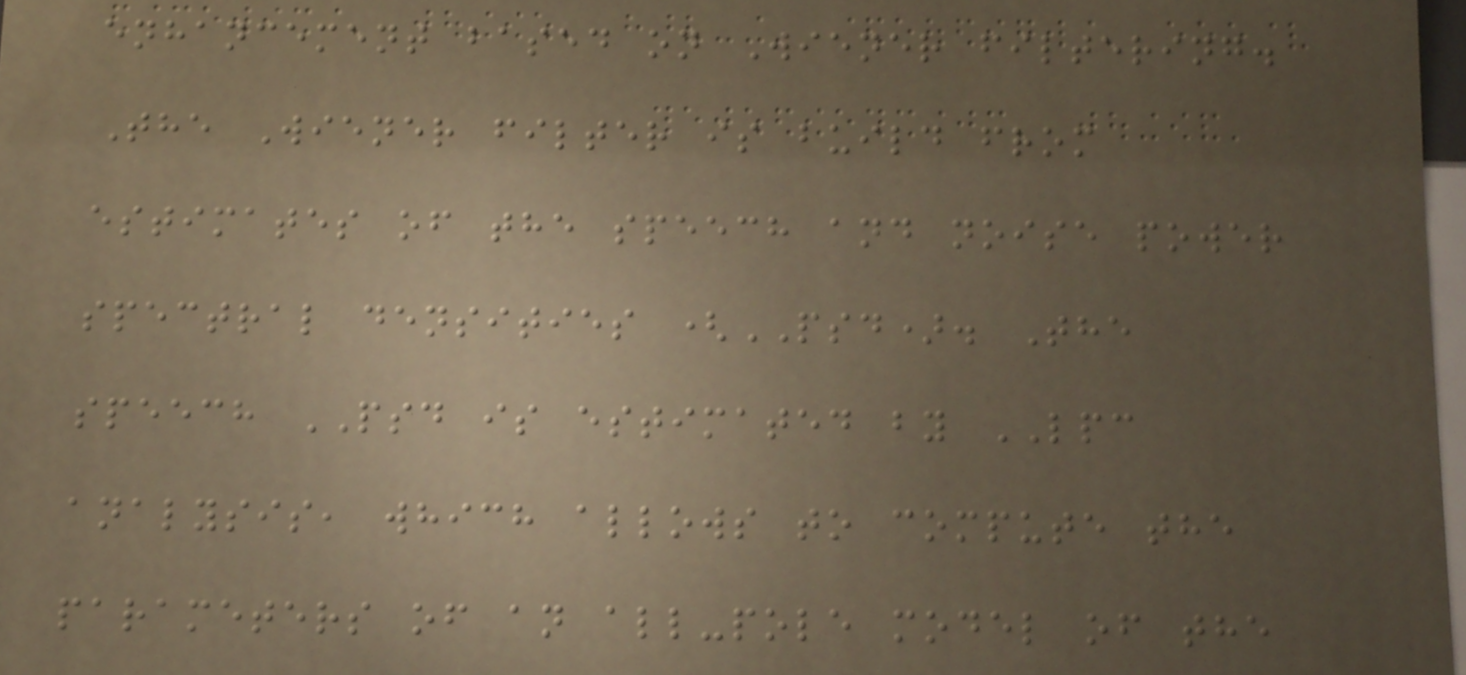enhancement based on Wiener filtering.
The Wiener filter is build from
estimates of the speech and noise power
spectral densities (PSD). The
speech PSD is estimated by LPC
analysis, which allows to compute the
parameters of an all-pole model of the
